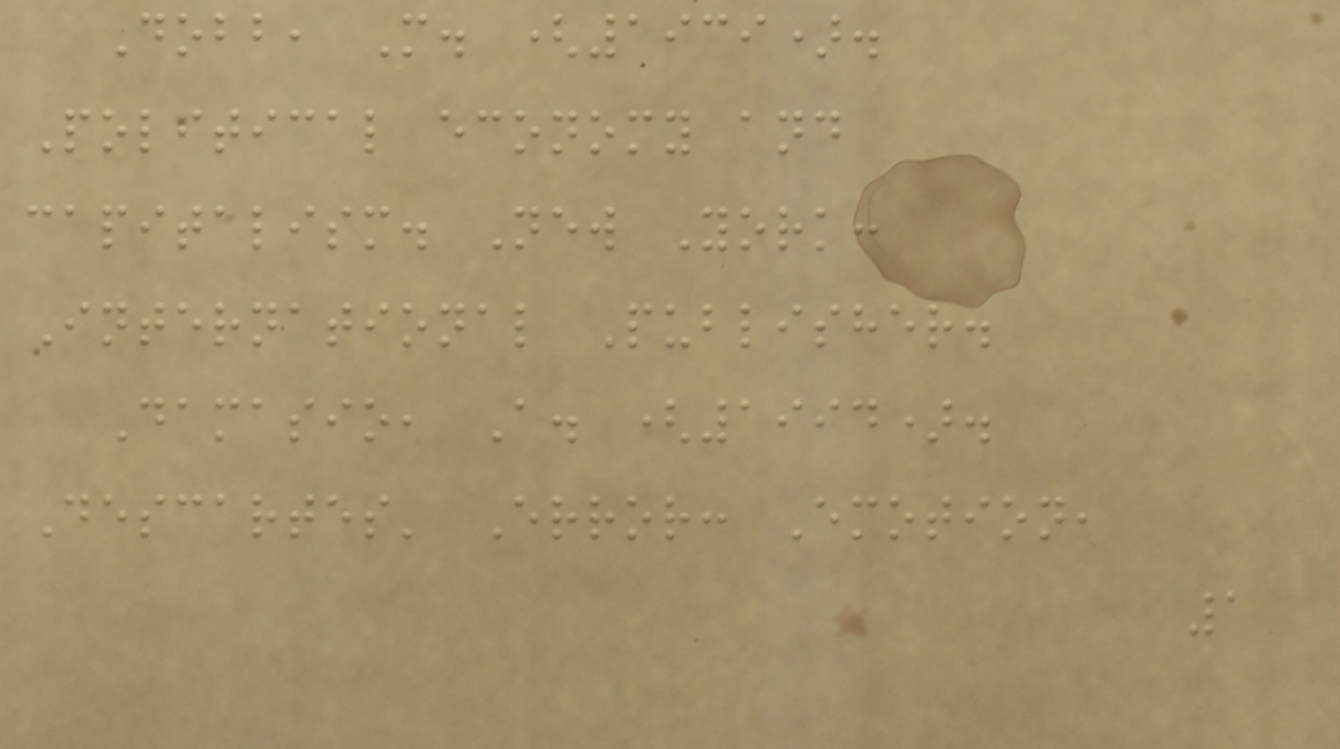Dobb, M. (1939).
Political economy and
capitalism. New York:
International Publisher.
Damasio, A. (1994).
Descartes' Error: Emotion,
1
